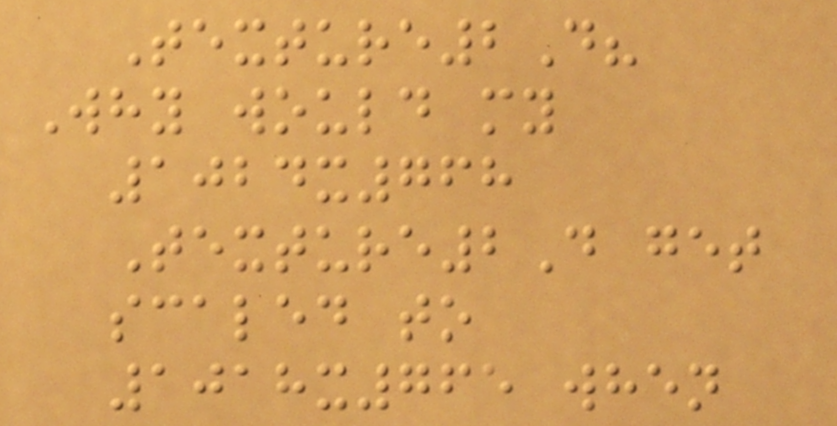Texture2D?
Why would my
1024x768
Texture2D get
scaled to
1018x765 when
